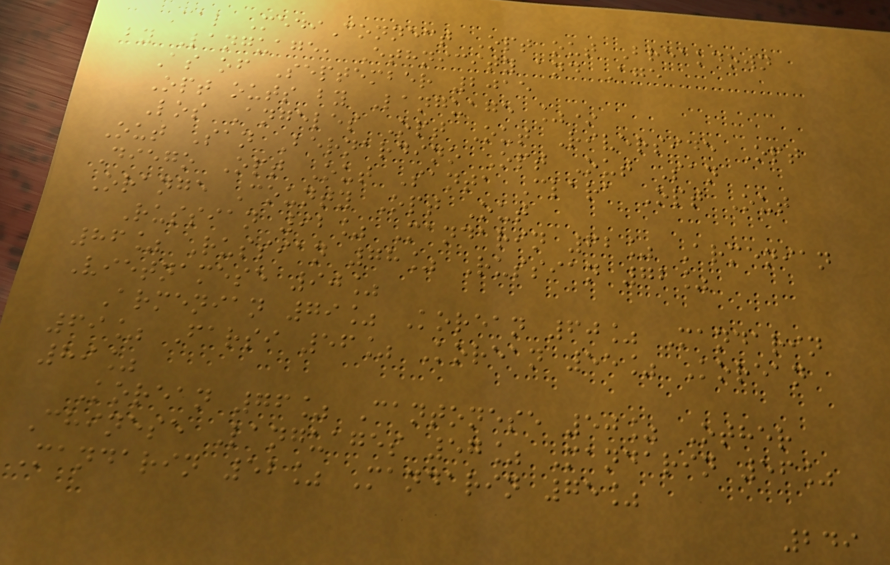Cal MediConnect Opt out Breakdown
by Language, Ethnicity and Age
As of September 2015
Opt outs by Language %*
Los Angeles Opt Out Riverside Opt
Out San Bernardino Opt Out San
Diego Opt Out Santa Clara Opt Out
Orange County Opt Out
Russian 92% Mandarin 62% Armenian
86% Russian 78% Russian 72%
Vietnamese 90%
Armenian 79% Korean 60% Mandarin
69% Farsi 56% Korean 55% Korean
89%
Korean 76% Cantonese 50% Other
Chinese Languages 57% Mandarin 56%
Mandarin 52% Mandarin 75%
249
